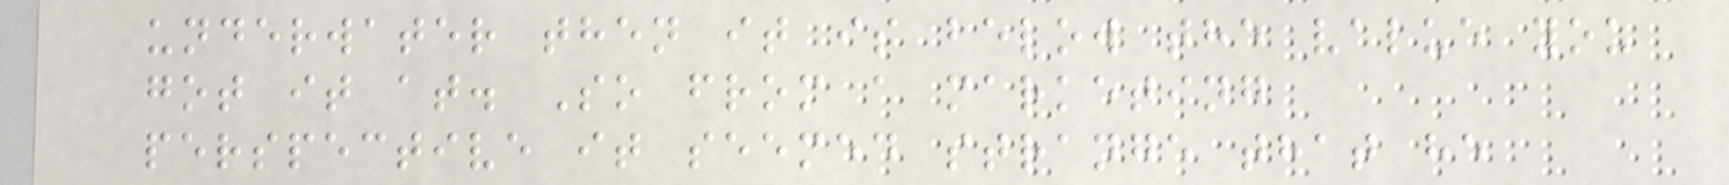underwater then it is below the value you
got it at. So from a marketing
perspective it seemed strange that he
